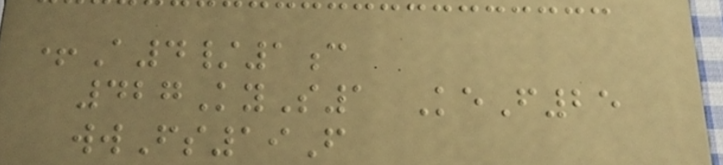+A4/1c
427KyS1 KeF25
wwFs19F
